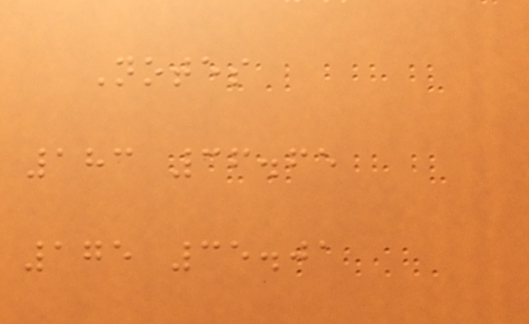Notes
183 36.65
175 35.01
